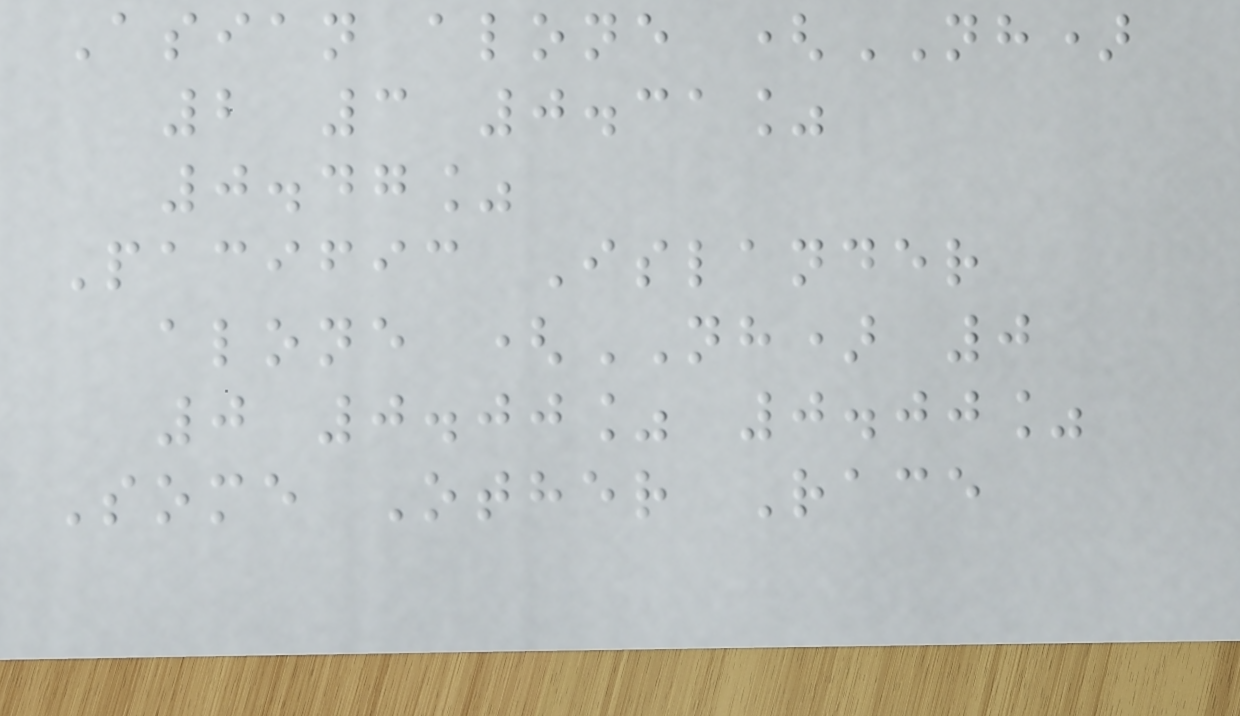Asian alone (NH)
2 3 0.31%
0.47%
Pacific Islander
alone (NH) 0
0 0.00% 0.00%
Some Other Race
